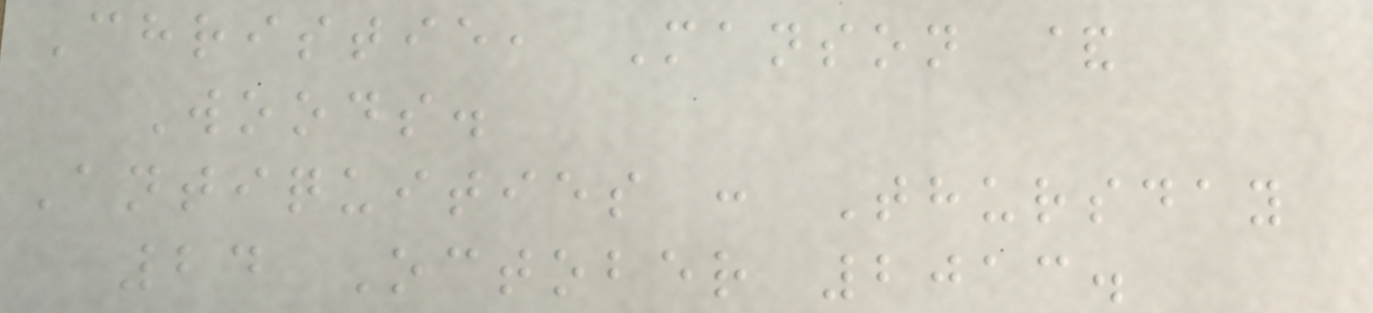Christie, Manson &
Woods.
Antiquities : Thursday
24 October 2013.
